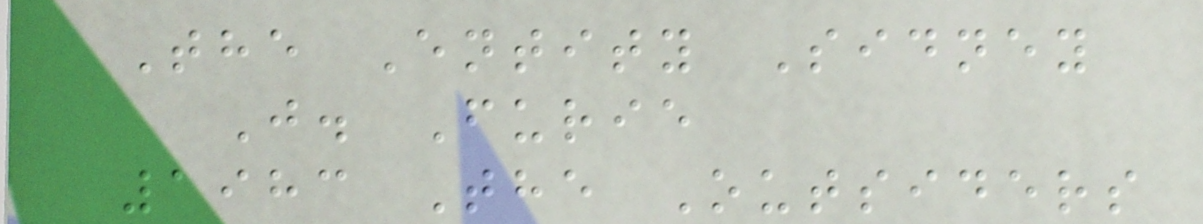The Entity Sidney
J. Furie
1983 The Outsiders
